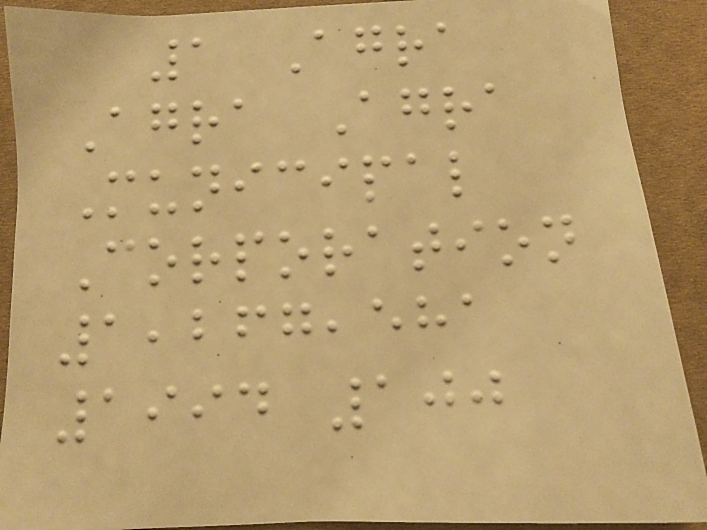1 Agra
Agra Agra
Municipal
Corporation
1,267,581
1994 100
